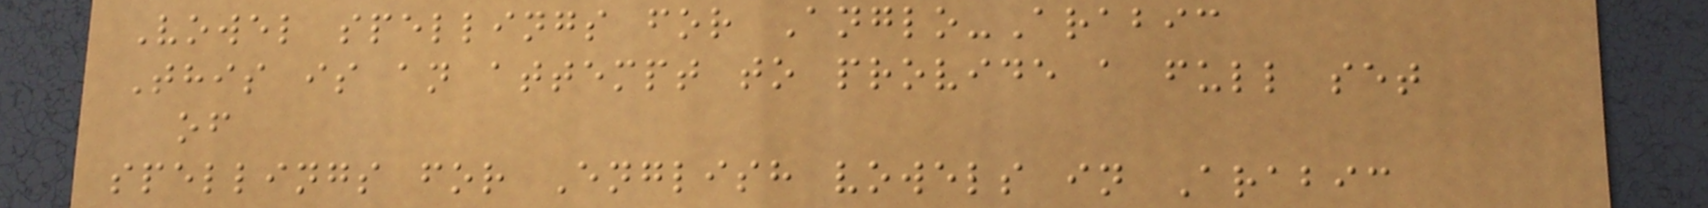Vowel spellings for Anglo-Arabic
This is an attempt to provide a full set
of
spellings for English vowels in Arabic
